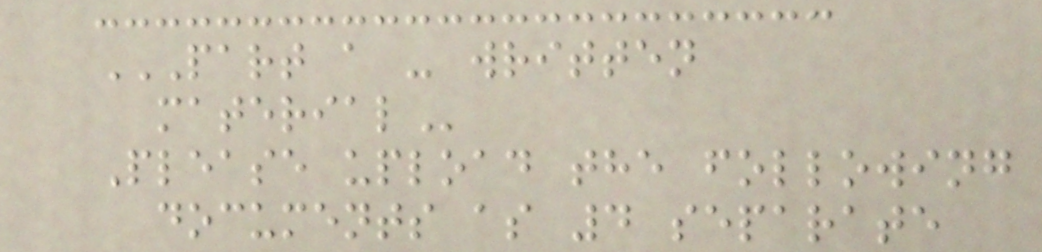PART A - WRITTEN
MATERIAL
Please upload the following
documents as 4 separate
